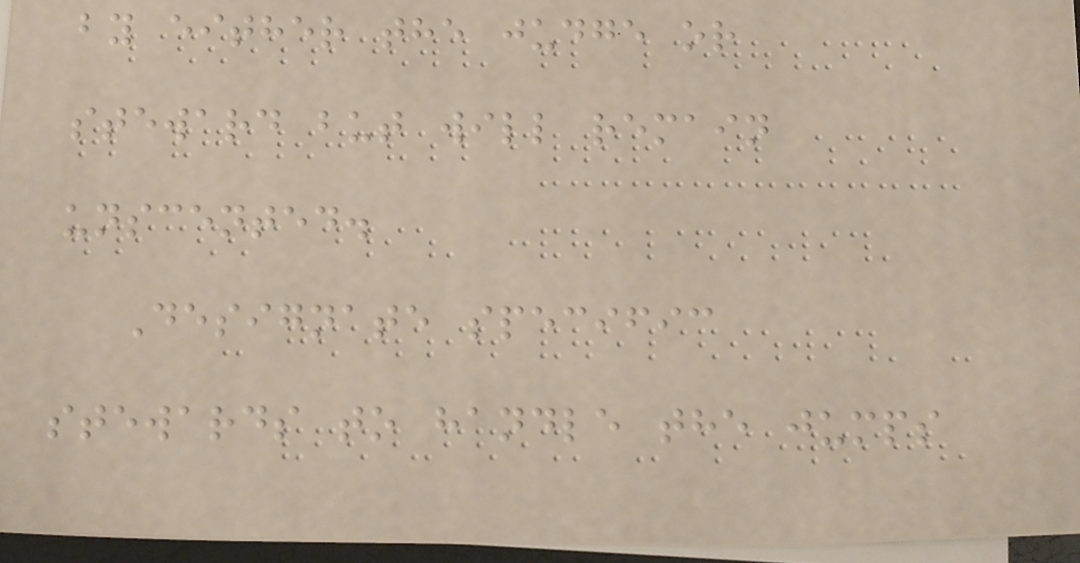by either the judge or
steward but will remain
unscented.
Designate specific
stewards to handle the jumps
